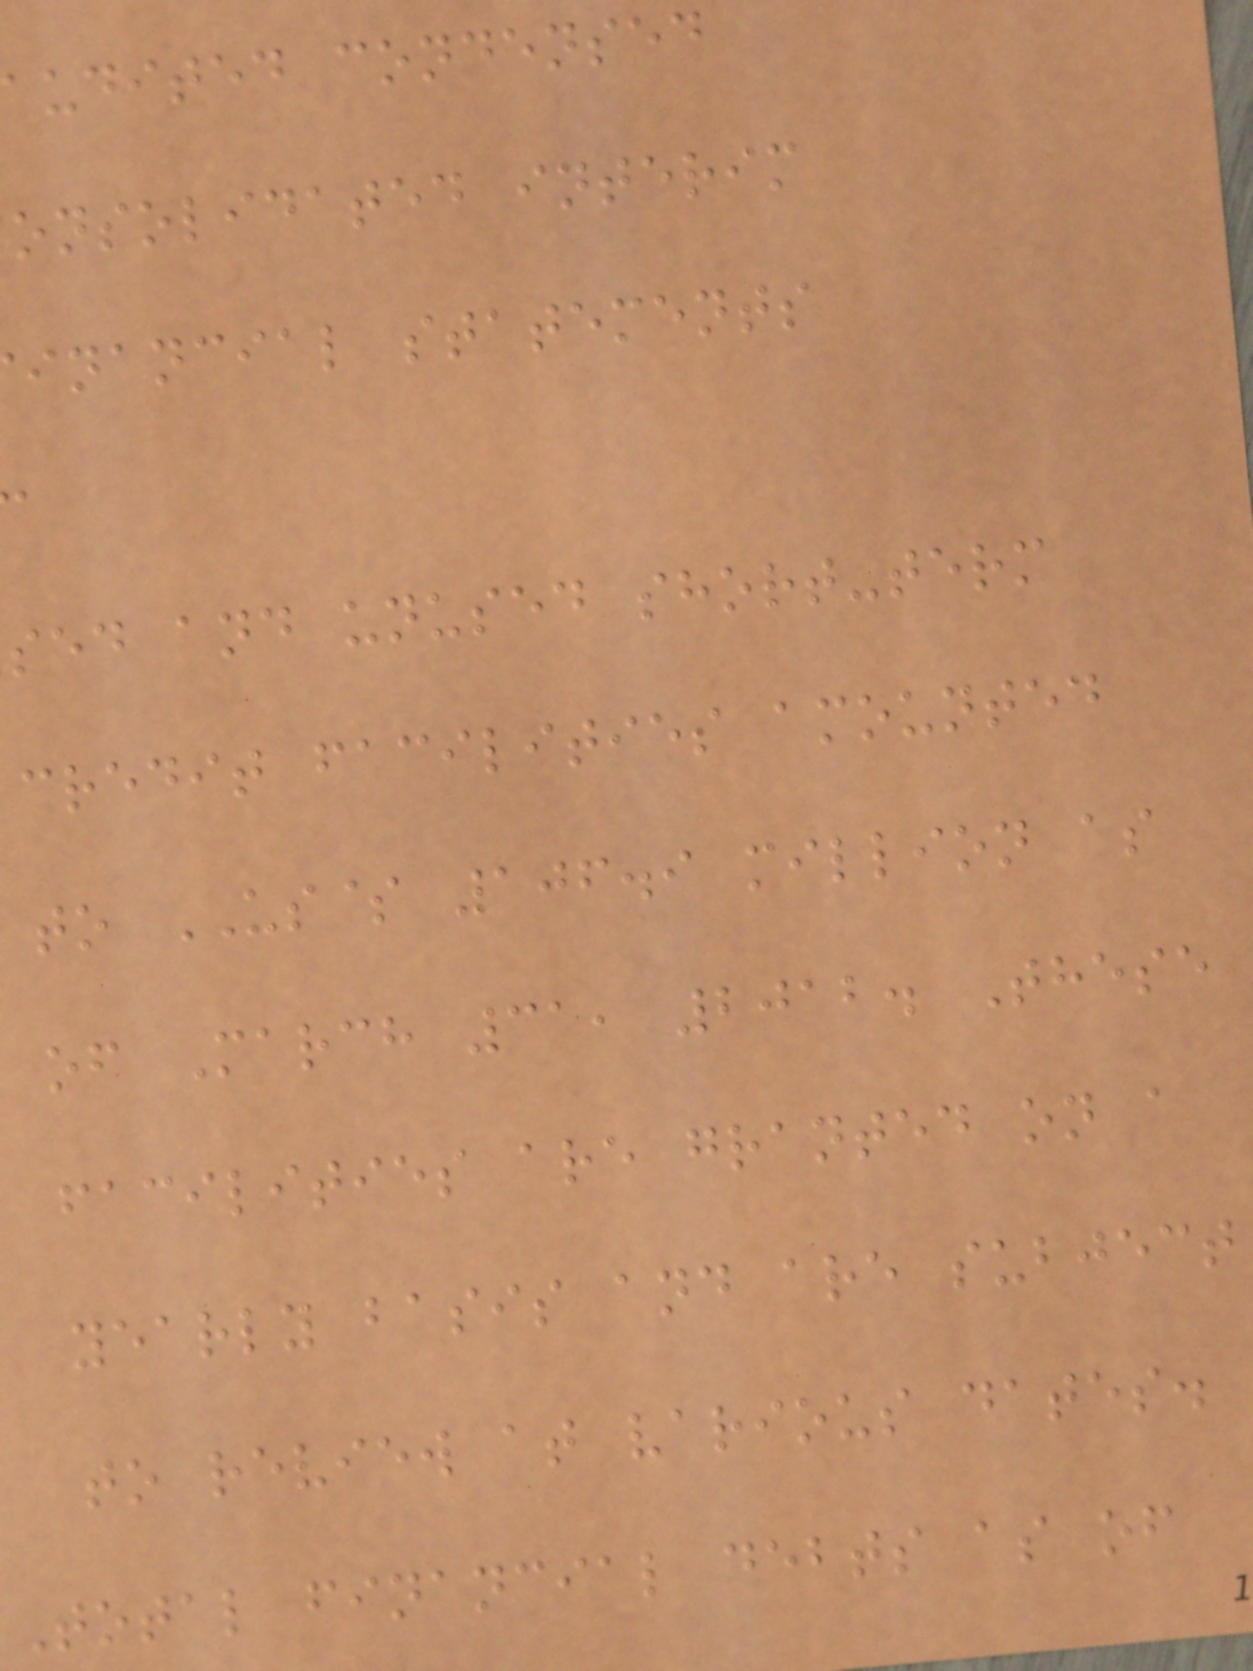udited condensed
onsolidated interim
inancial statements
sed and unused short-term
credit facilities amounted
to US$ 106.9 million as
of March 31, 2012. These
facilities are granted on a
yearly basis and are subject
to review at various dates.
Total financial debts as of
